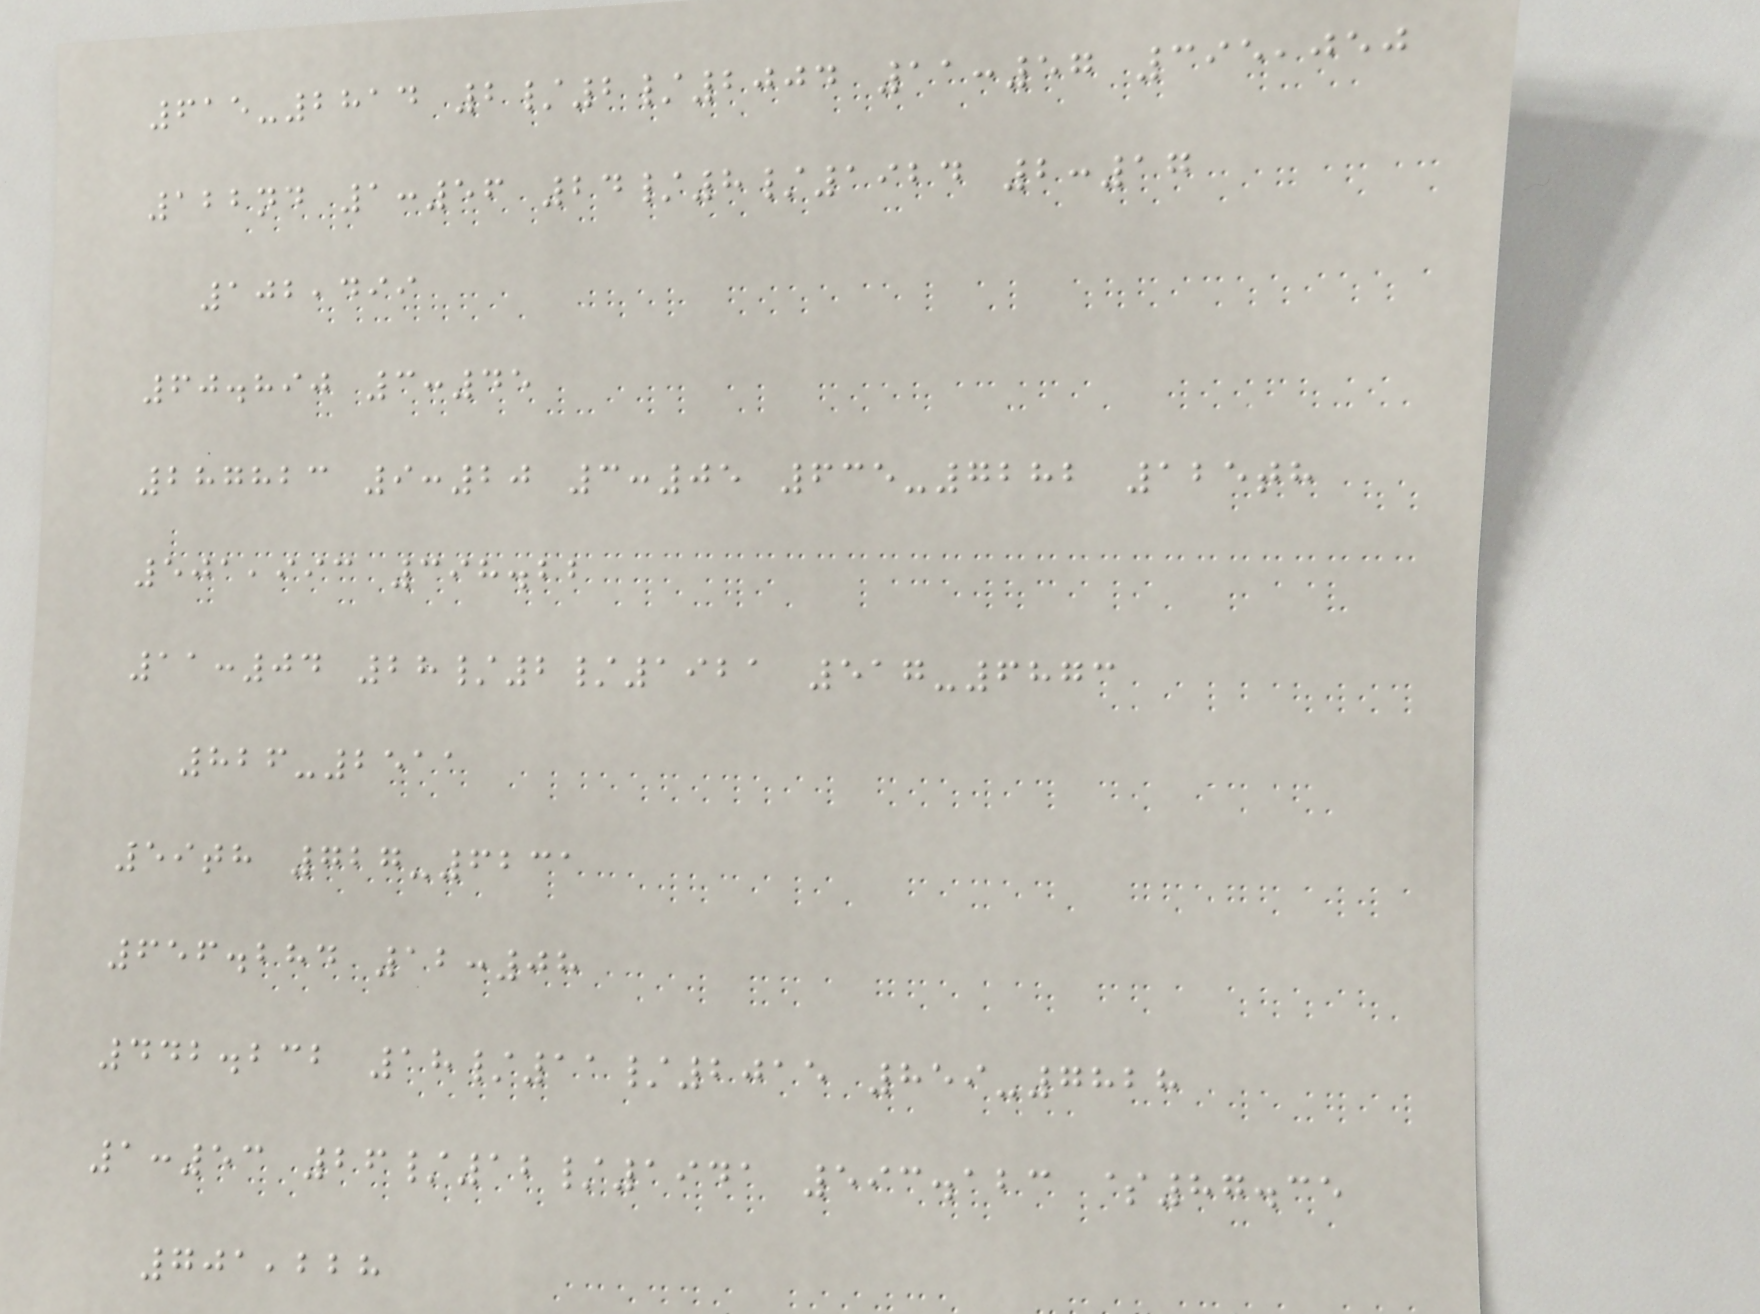615-2814 2/2/2004 11:57 395,050
122nd 1:56 24/8/1924 2:17
102,499
60.890 3:45
287823 9:20 3:05 635-7282 125th
501,993 398.22
11:04 28/2/1921 517-6873
826-2511
59th 727-6231
656.284 12:08
442.232 18/11/2015 859-7828
1:53 26/12/1941 593.123 $87.35
701,228
